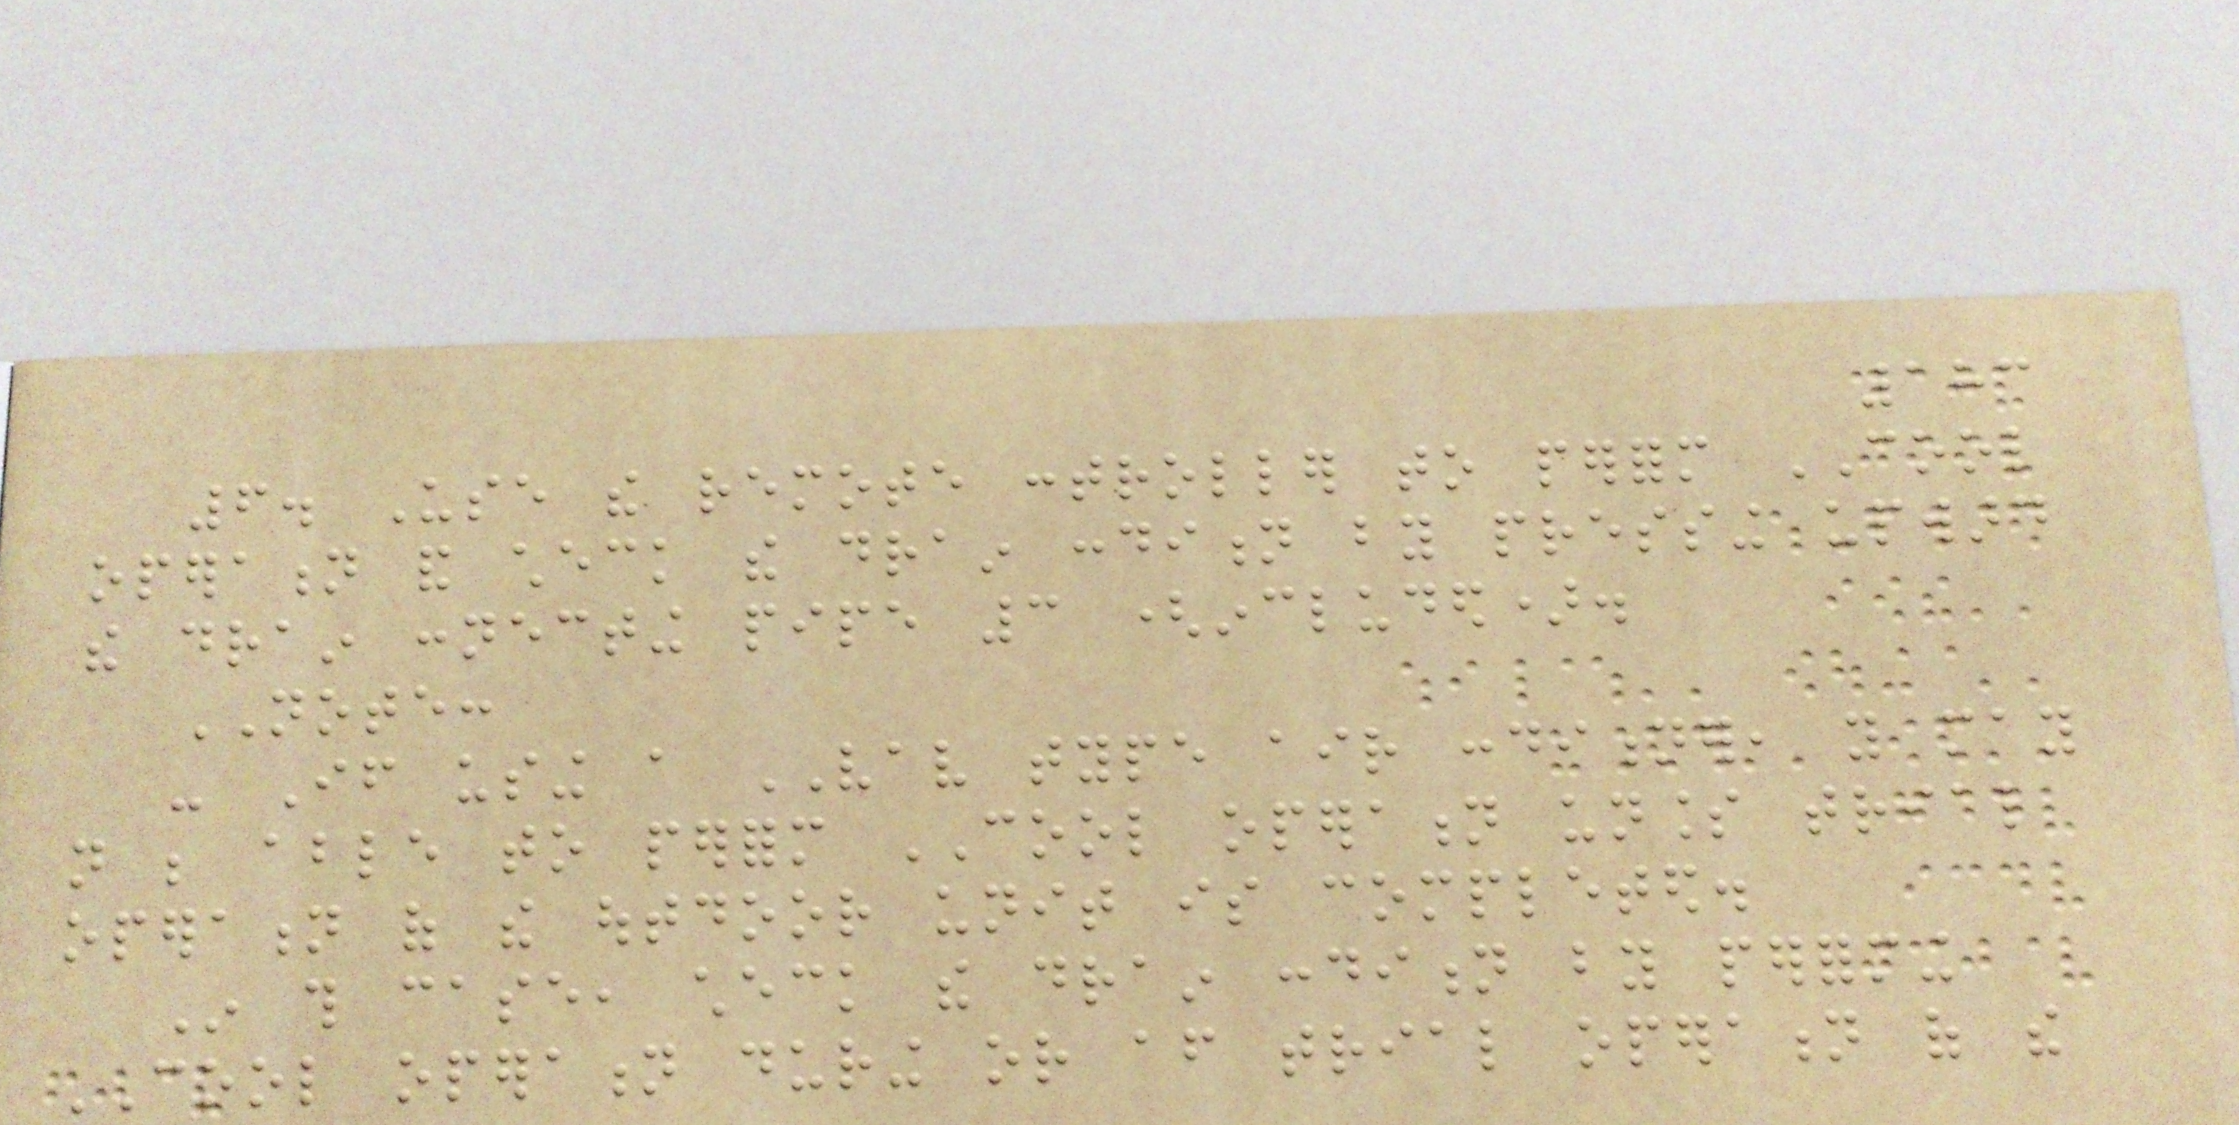183
6. Use the remote controller to perform COOL
operation and check the drain condition by pressing upward
the drain connecting pipe 3 (included).
NOTE:
- If using a VAV type air conditioner, you may
not be able to perform COOL operation unless trial
operation of the outdoor unit is completed.
In this case, check the drain condition by performing
COOL operation during or after trial operation of the
